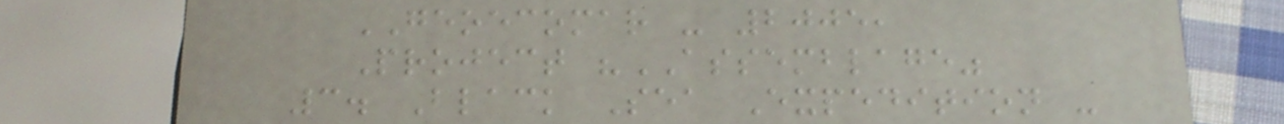GEOECOMAR - 2005,
Project "ASSEMBLAGE"
3. Black Sea Expedition -
